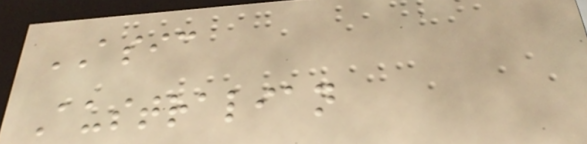ASIC
Australian
